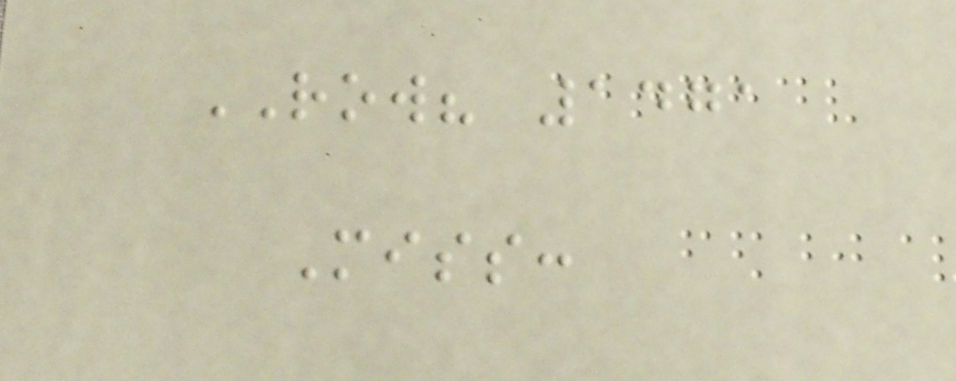ROW? 1471
Miss:
